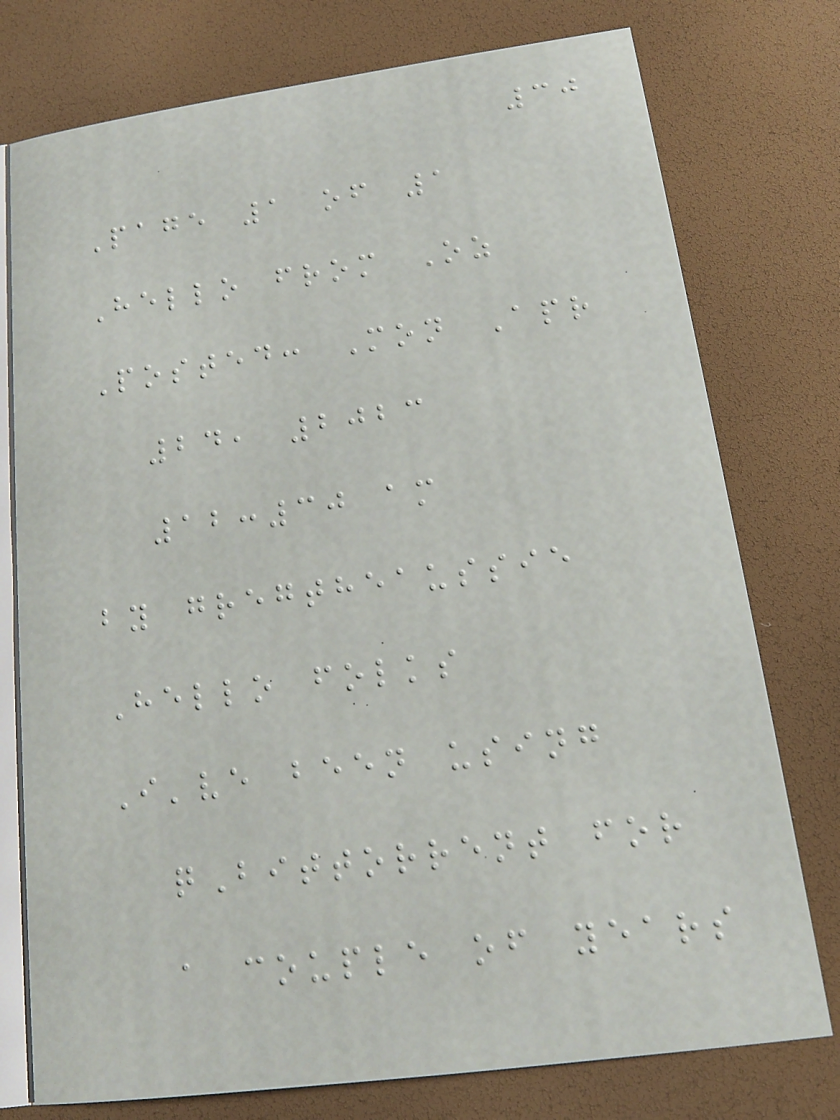30
Page 1 of 1
Hello from Oz
Posted: Mon Apr
24, 2023
12:30 am
by gregtheaussie
Hello folks
I've been using
qBittorrent for
a couple of years
